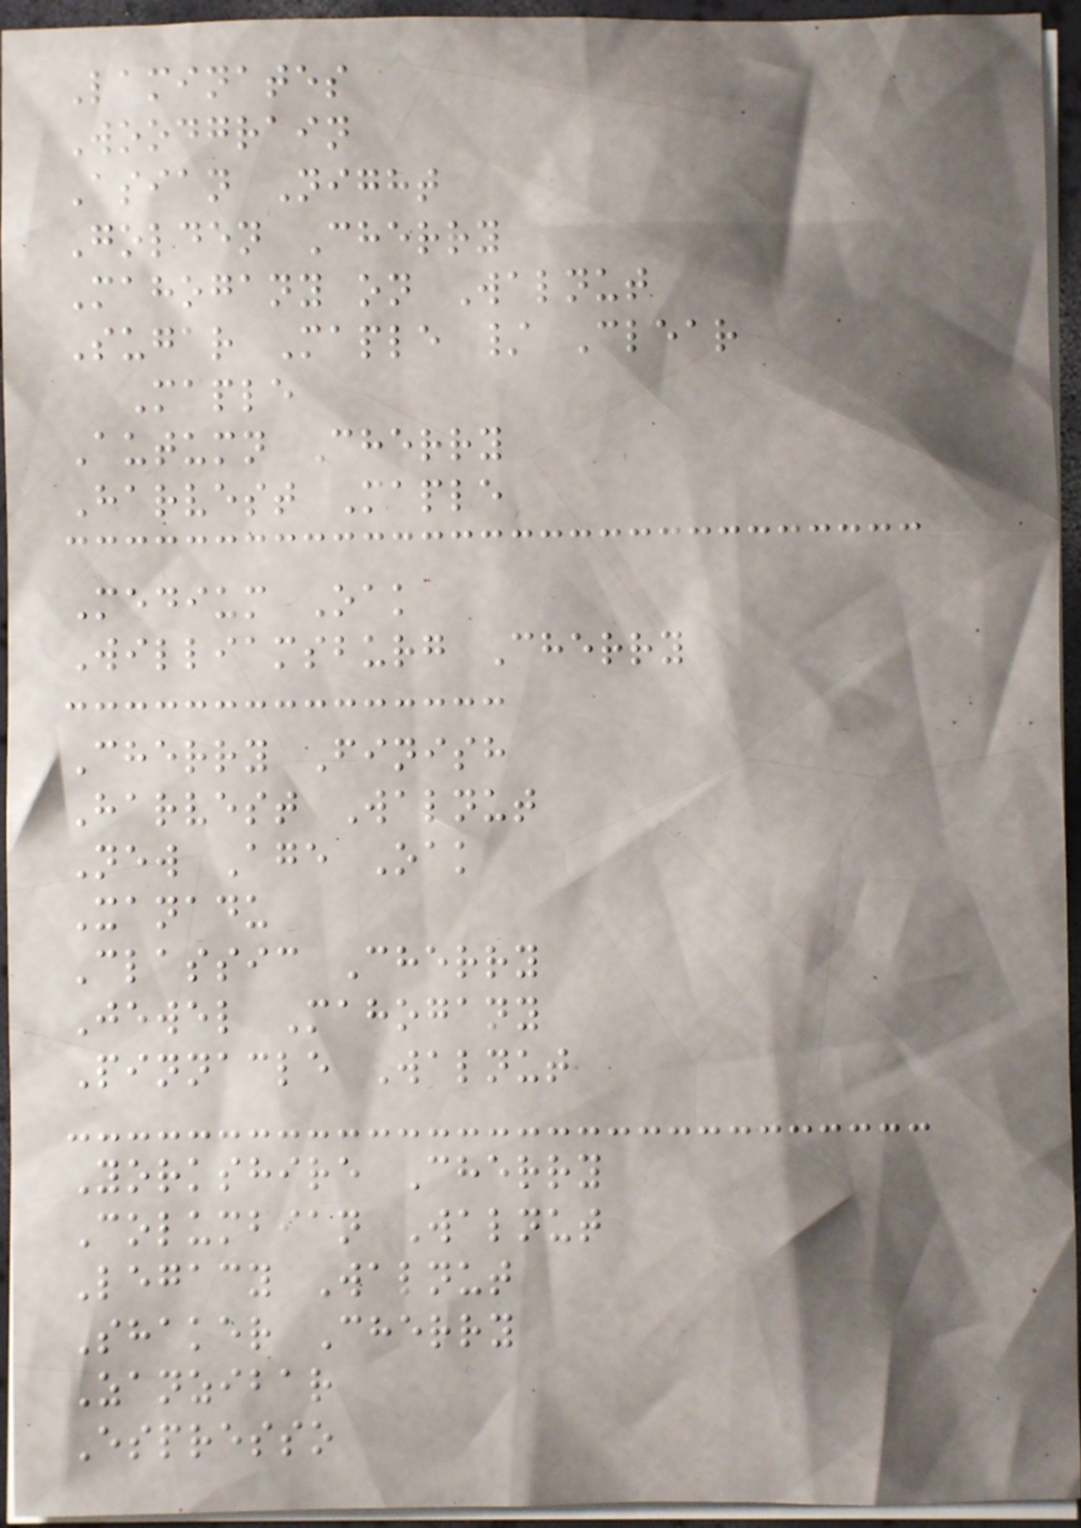Laminates
Woodgrain
Asian Night
Golden Cherry
Mahogany on Walnut
Sugar Maple / Clear
Maple
Autumn Cherry
Harvest Maple
Medium Oak
Williamsburg Cherry
Cherry Finish
Harvest Walnut
New Age Oak
Xanadu
Classic Cherry
Jewel Mahogany
Pinnacle Walnut
Yorkshire Cherry
Columbian Walnut
Legacy Walnut
Shaker Cherry
Zanzibar
Espresso
